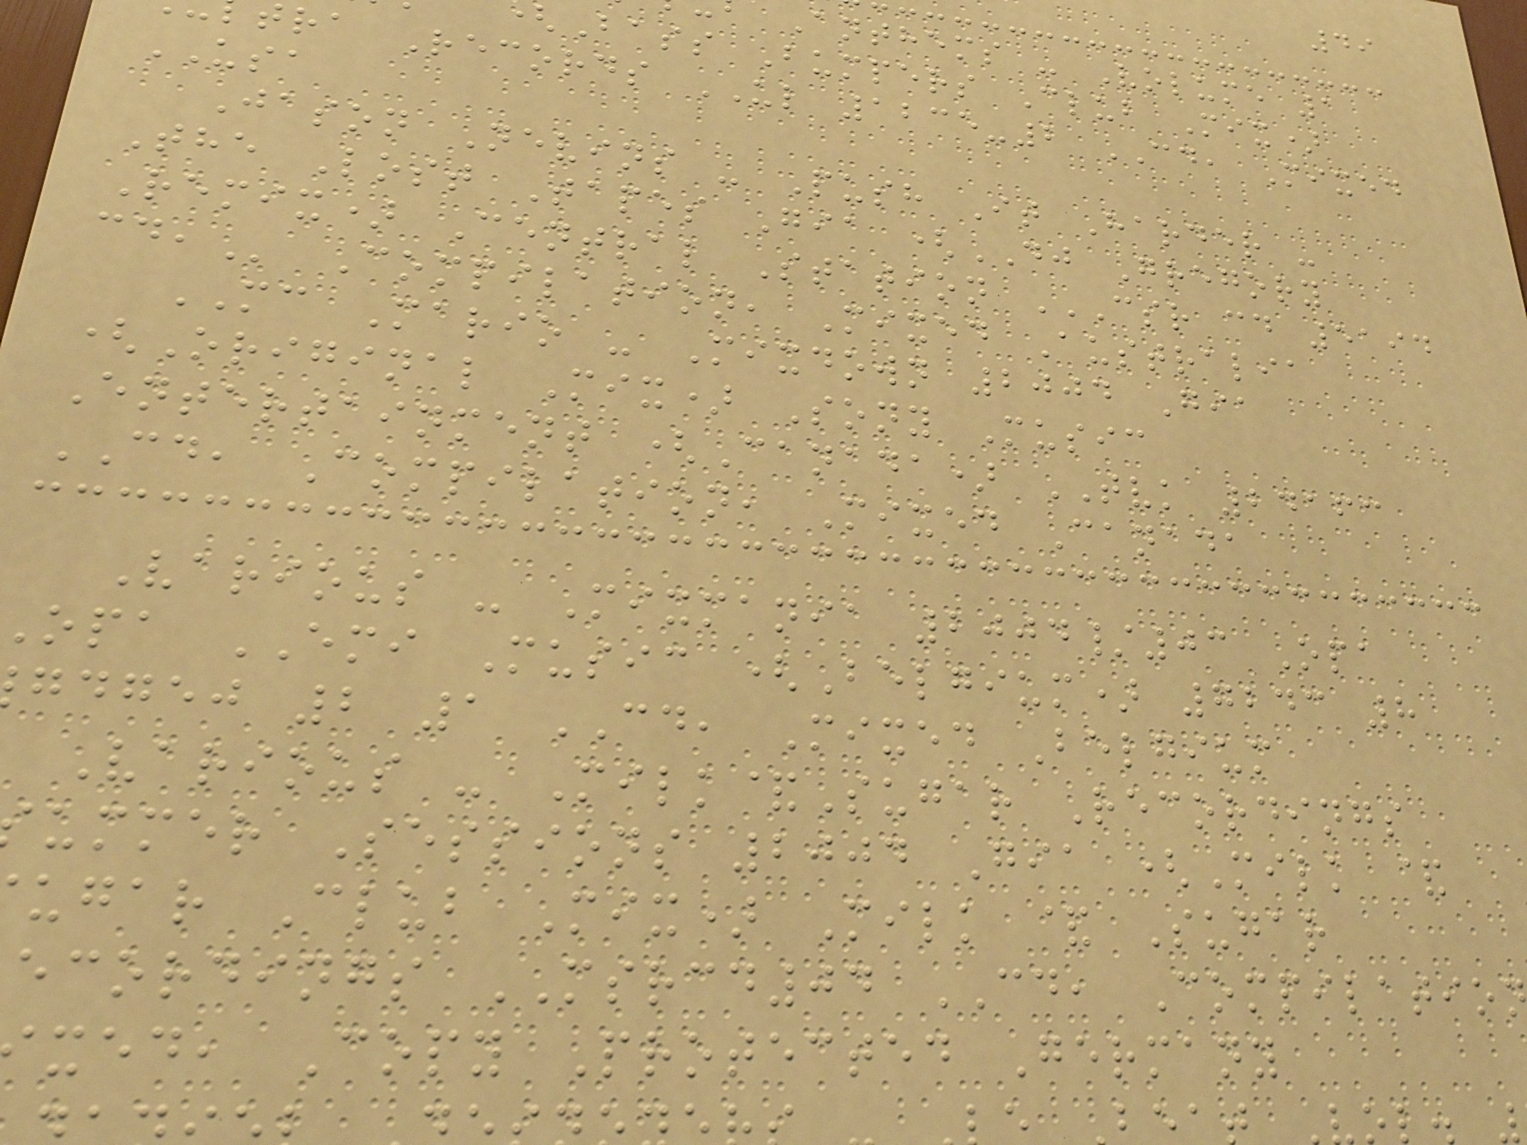49
Anthems - Volume 1
Bass Bumpers Club Mix)
ra Records UL 1235-2 CD, Mixed
USA
Jason Nevins - Push It Harder -
The Lost Tapes Gia (DJ Gregory
Remix) Central Station CSR CD 5194
Compilation, Mixed Australia
MC Mario - Mixdown 2004 Gia
(Original Mix) Sony Music
Entertainment (Canada) TVK 24163
CD, Compilation, Mixed Canada
Various - Mixmania 2004/03 Opa
opa EMI Music (Belgium) 7243 8
gdgej 2 1 CD, Mixed Belgium
Various - Milk&Sugar Recordings
ummer Sessions 2004 Gia (Milk &
ugar Club Mix) Milk & Sugar
ecordings MSRCD04 CD, Compilatio
xed, Copy Protected Germany
